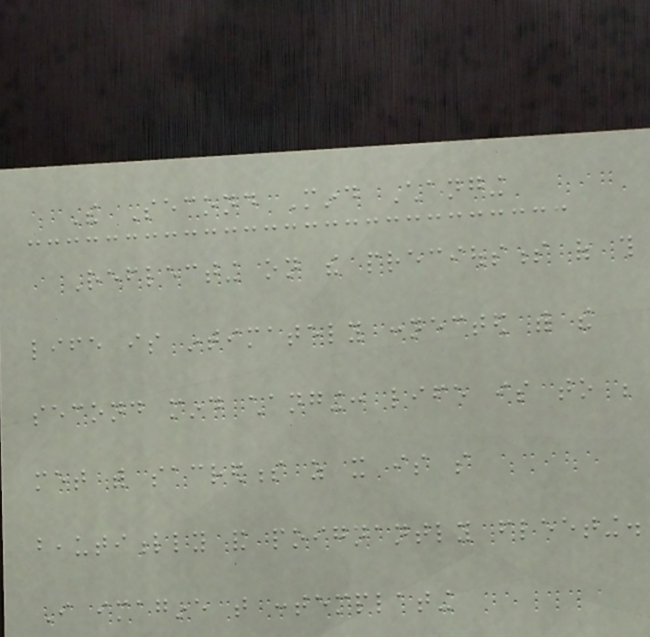The Second Mind Changing
Reflecting on the preciousness of this
life is intimately connected with the
second mind changing: life is to be
met with sacredness as it is so
beautifully and poignantly fleeting.
I imagine that contemplating
